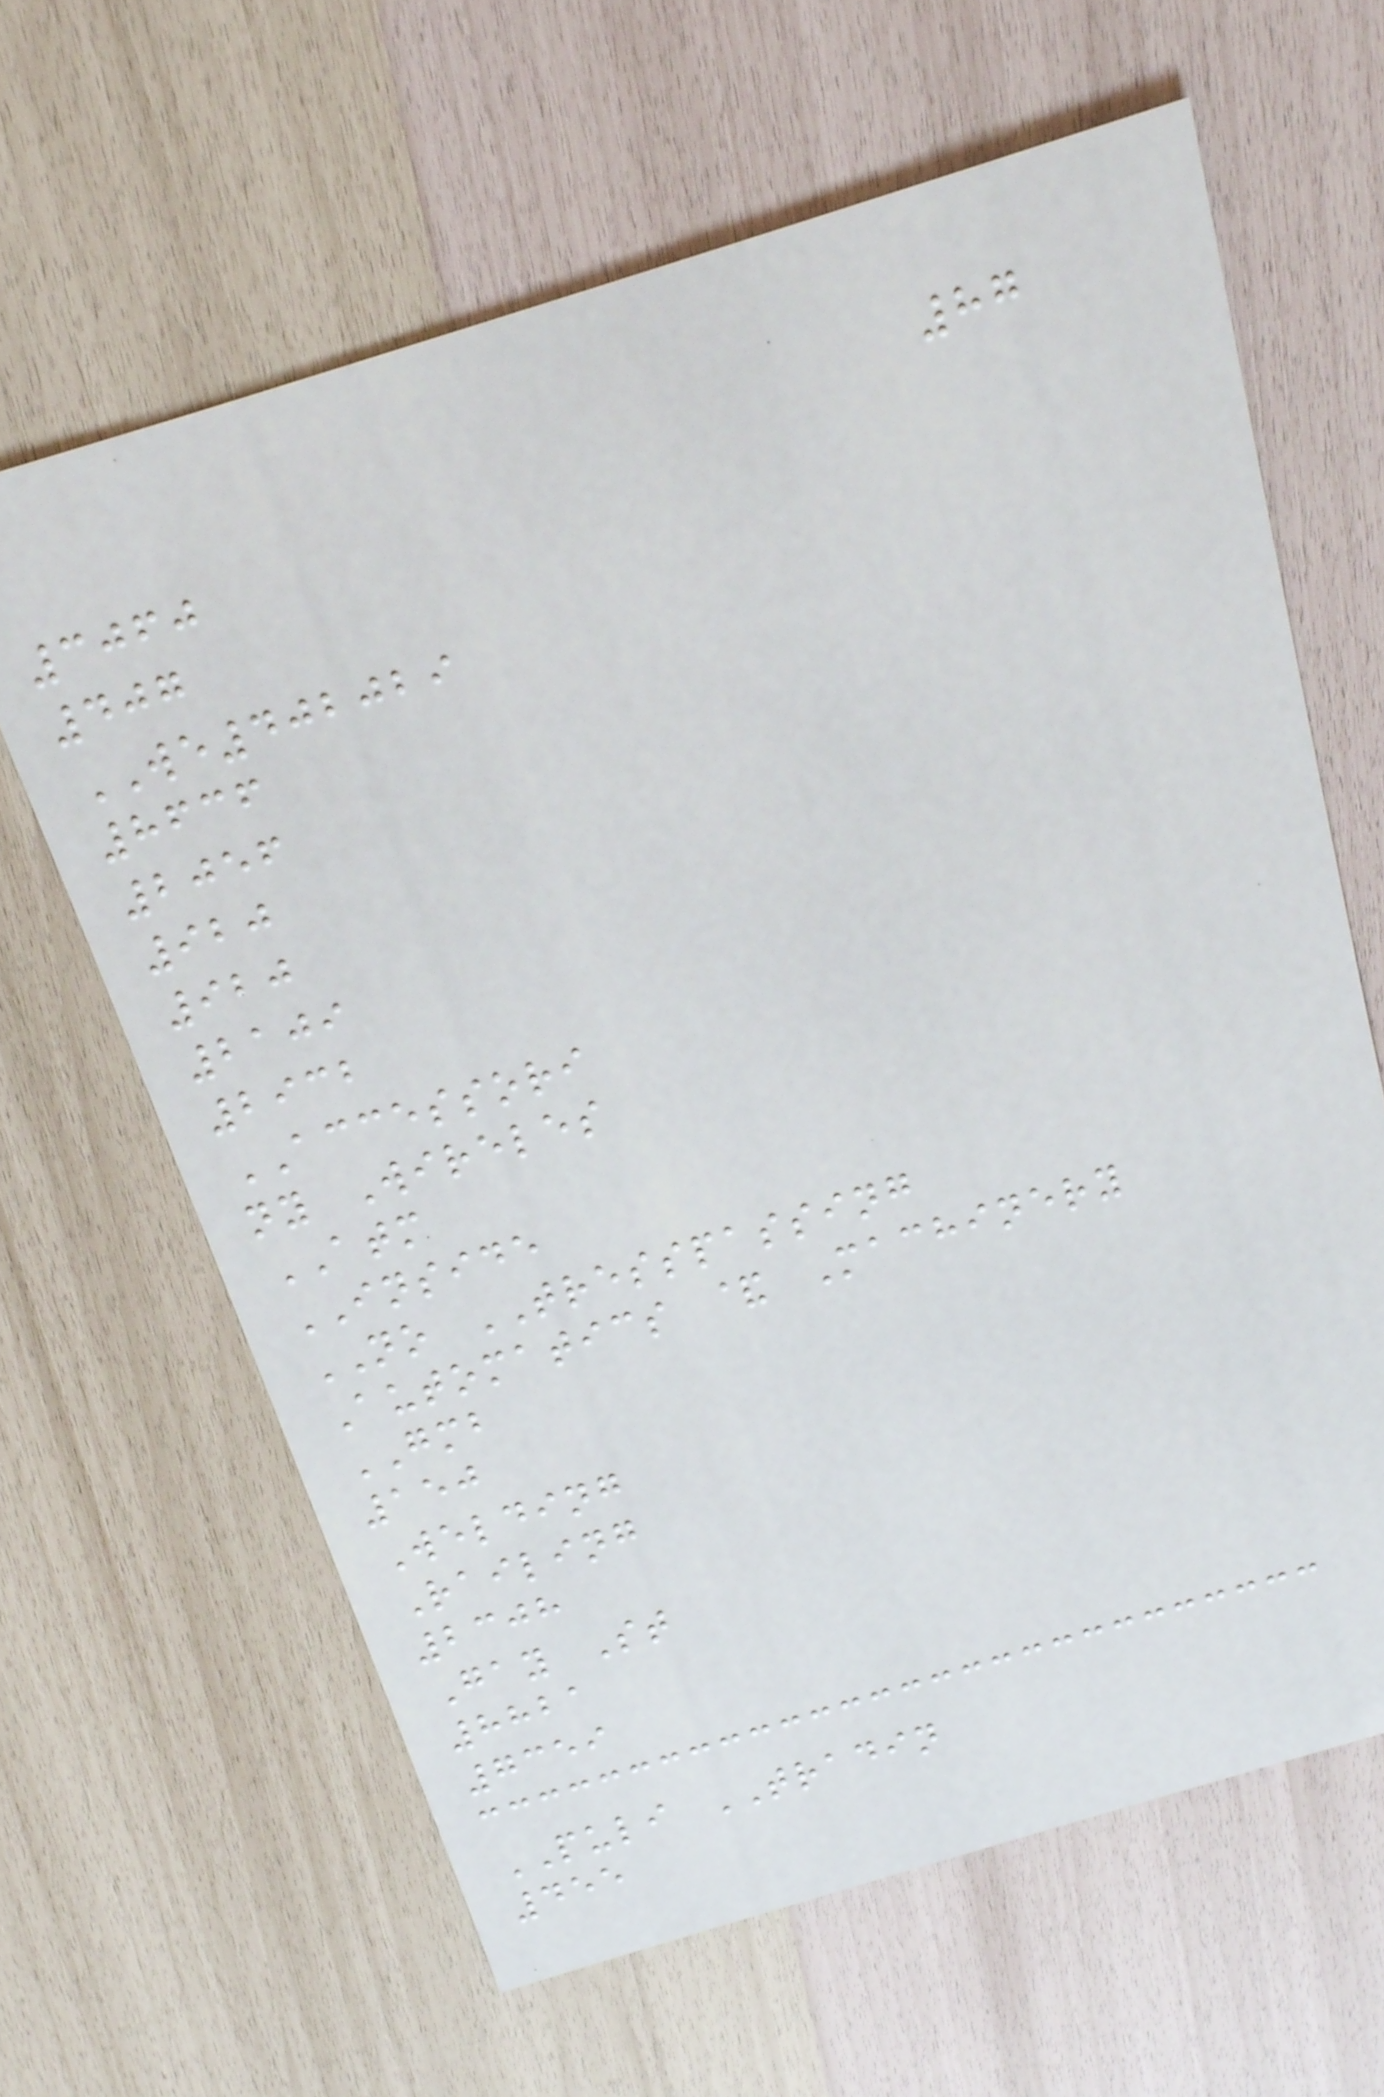87
3060
407
WE402029
8636
2056
920
920
2109
2932
ACCESSORI
ny Wireles
ATM
INSIDE
NO TRESSPASSING
Automatics & Machinery
GMB
150
Welding
Railing
2308
Gay St
8821
7359
PULI TRADIN
455
